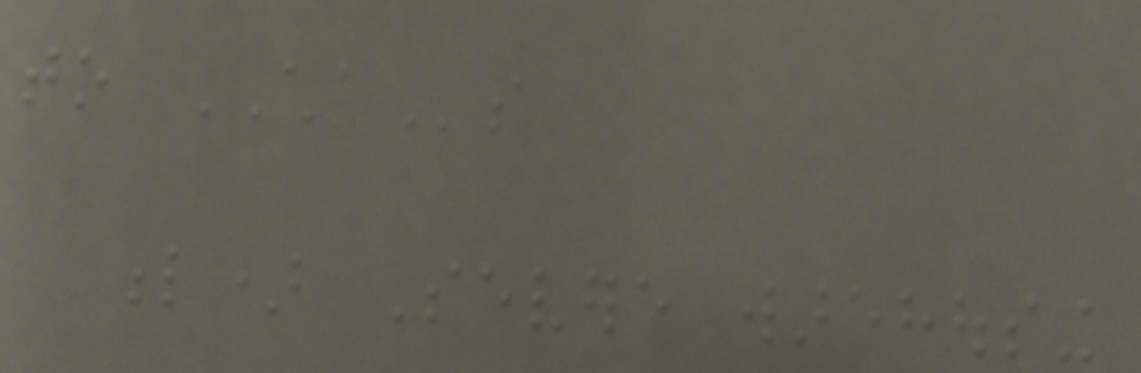to CHAs
l) Severe warehousing
